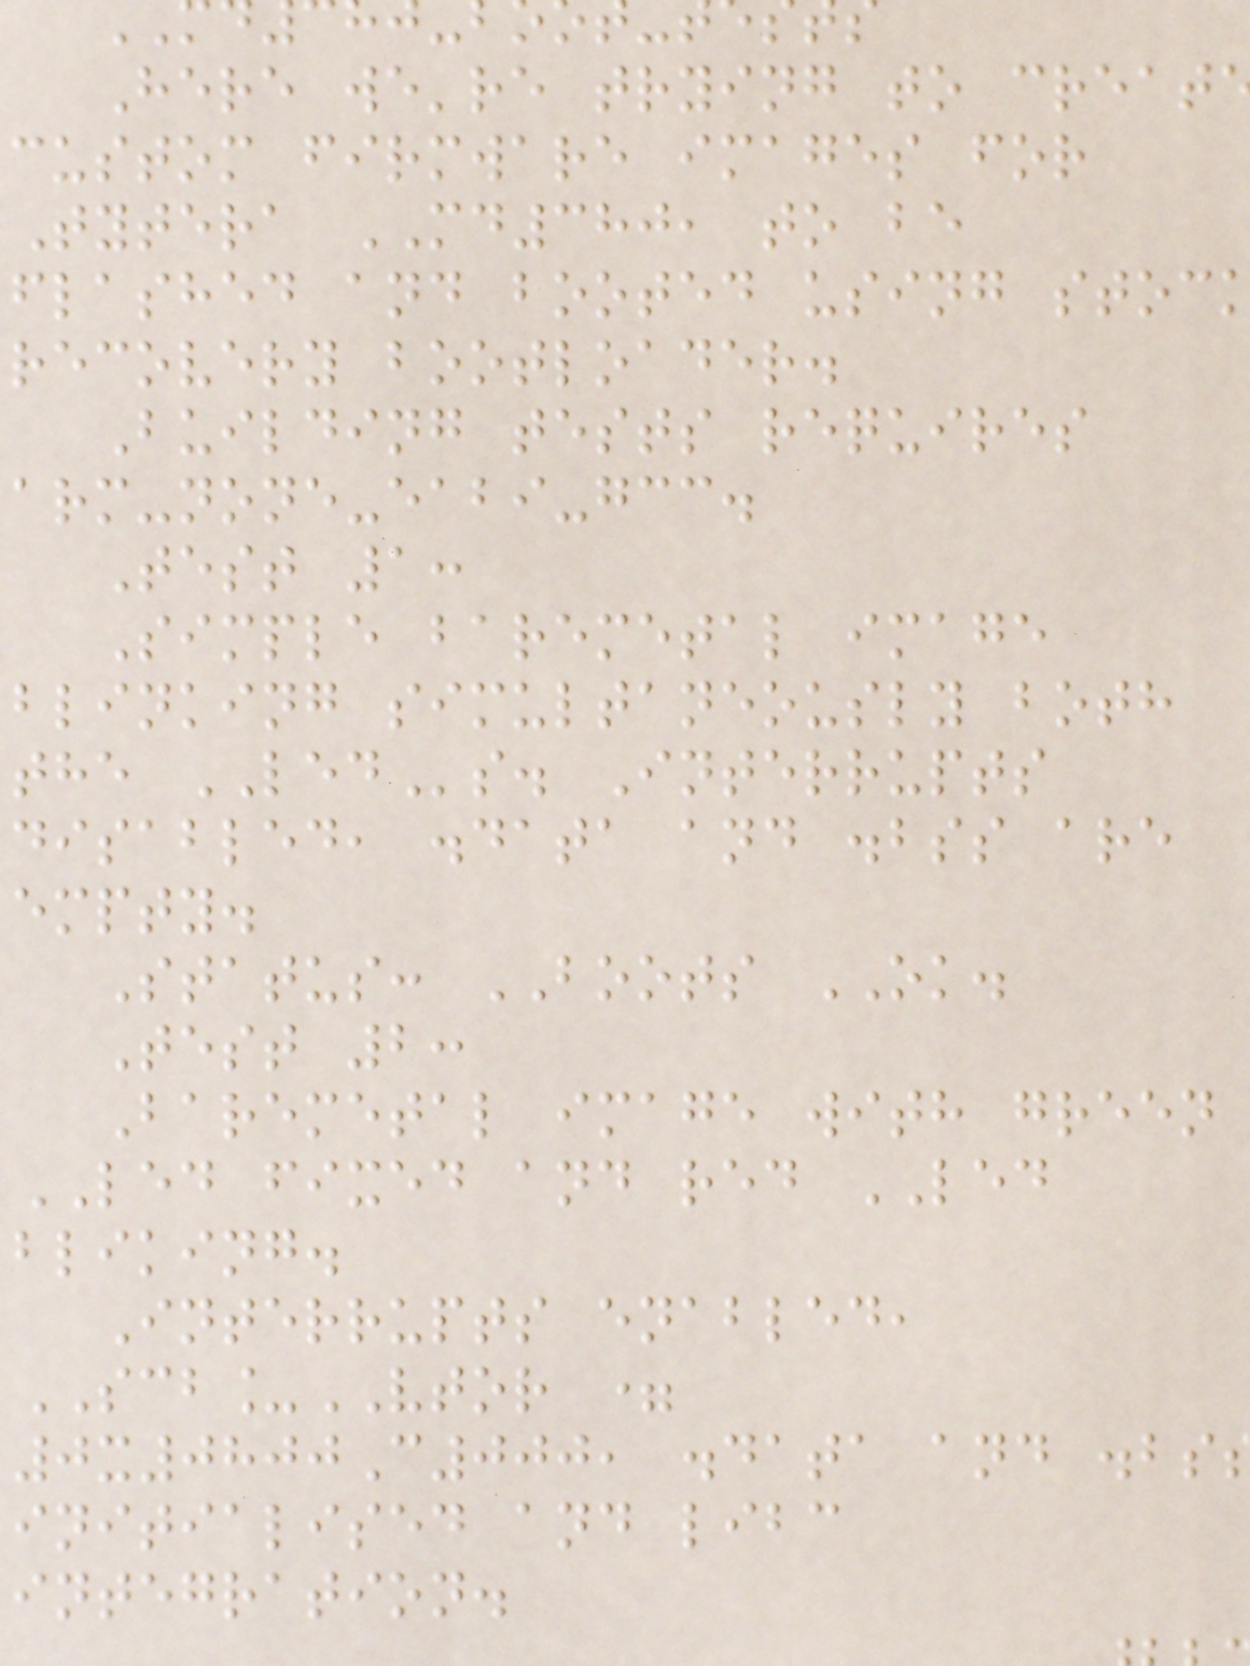Here we're trying to creat
custom firmware images for
Tytera MD380, to be
flashed and booted using stoc
recovery bootloader.
Building tests requires
arm-none-eabi-gcc.
Test 1:
Simple baremetal image
blinking simultaneously both
the LEDs. Interrupts
disabled, .data and .bss are
empty.
Status: BOOTS OK.
Test 2:
Baremetal image with green
LED fixed and red LED
bliking.
Interrupts enabled,
SCB_VTOR =
0x0800C000, .data and .bs
initialised and libc
integration.
